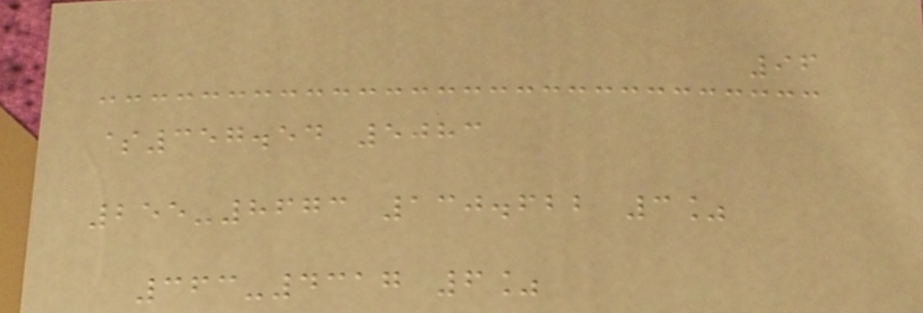96
$357.54 5083
255-8673 130.622 3%
363-4317 6%
